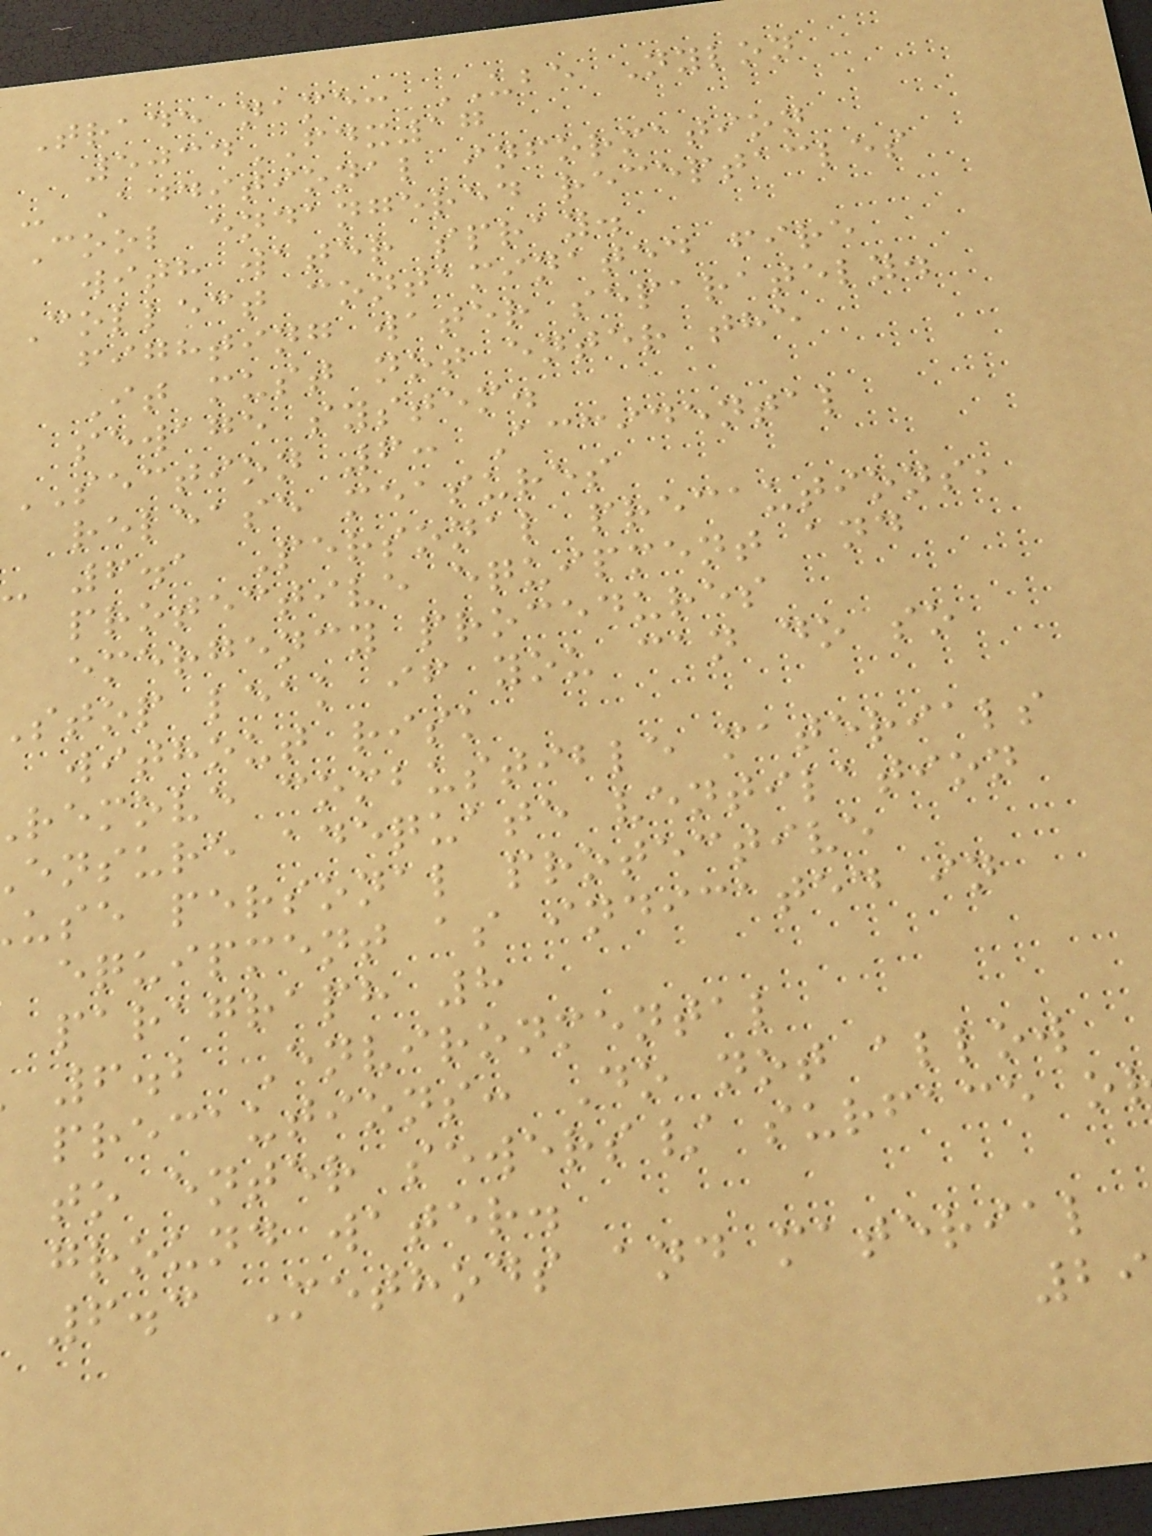Trade name: UBE Nylon
5034FDX17
- Additional information
Cool endangered receptacles
with water spray.
Collect contaminated fire
fighting water separately.
It must not enter the
sewage system.
SECTION 6: Accidental
release measures
- 6.1 Personal precautions,
protective equipment and
emergency procedures
stop leak if you can do so
without risk
remove combustible materials
ensure adequate ventilation
use personal protective
equipment as indicated in
paragraph 8
6.2 Environmental
precautions: Do not allow
to enter sewers/ surface o
ground water.
6.3 Methods and material
